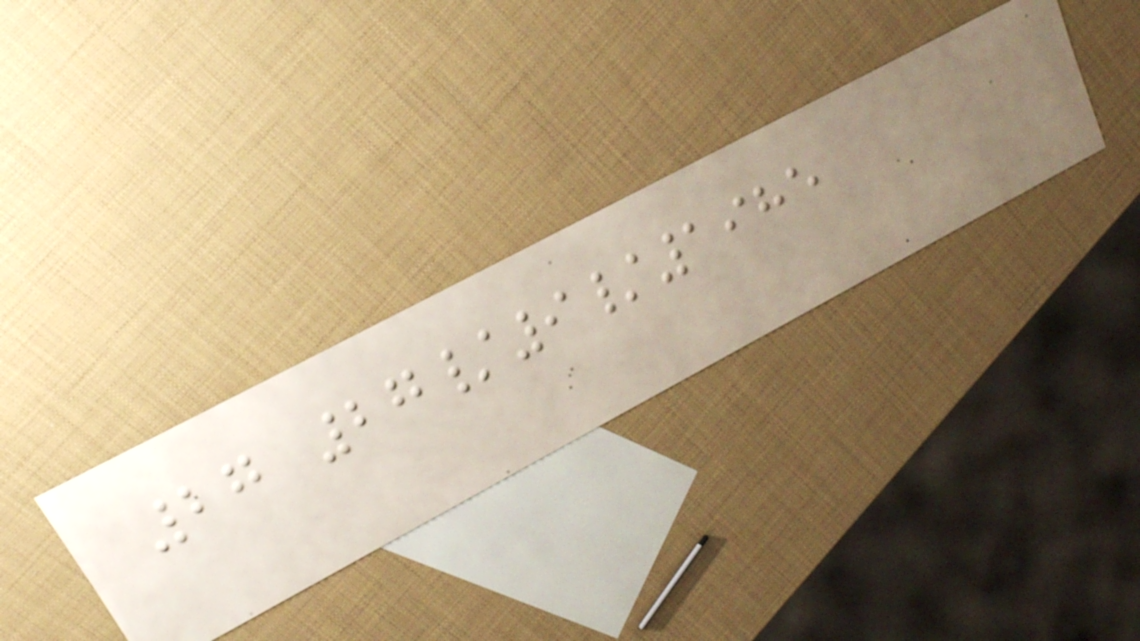27 27/9/1985
